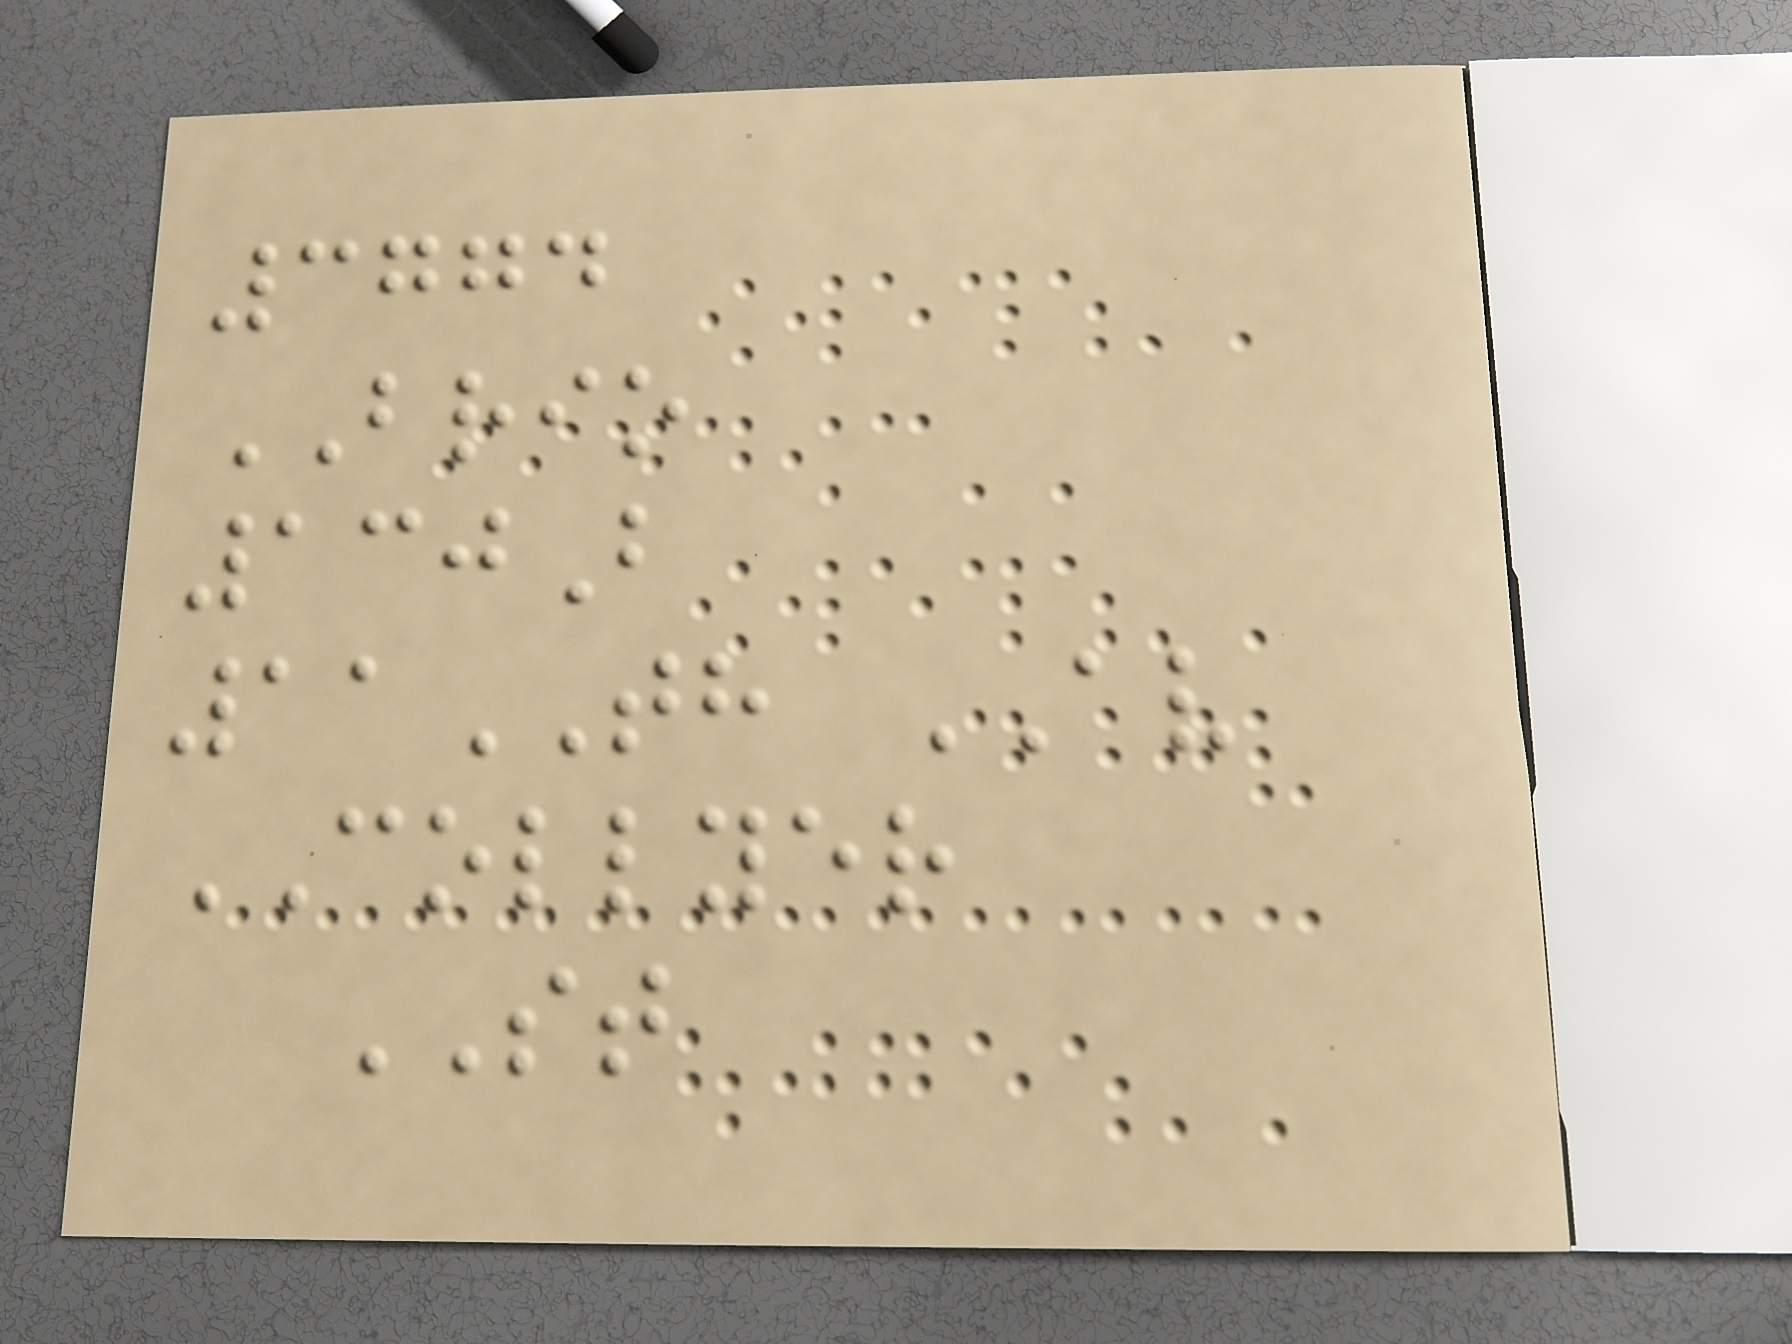3774
BRIO
130B
11TH AV
COLLYER
ST
